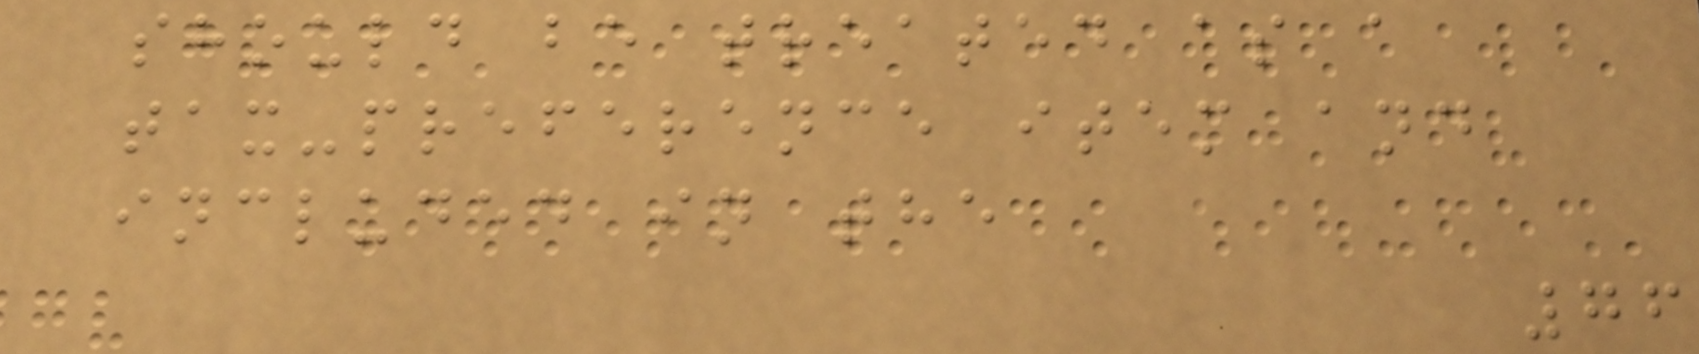should be treated as a
tax-preference item and
included in the
76
